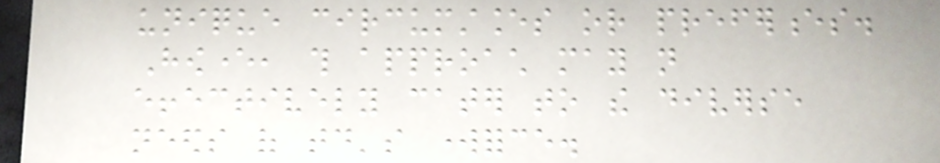unique circumstances or preferences.
However, this approach may not
effectively cater to the diverse
needs of today's workforce.
